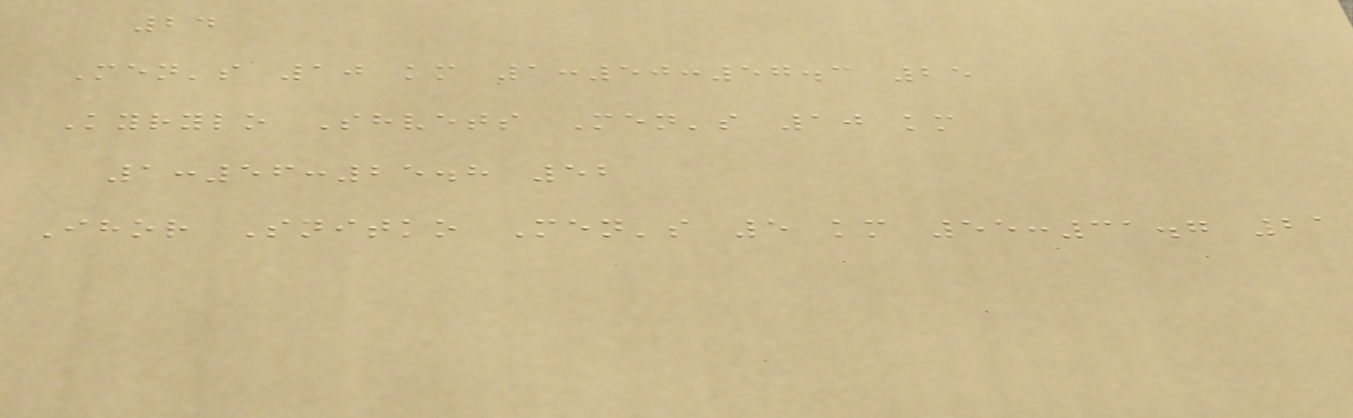24
Men's 10 km 1:50:57.3 25
Kyrylo Shvets Men's 10 km
1:56:25.8 52
Ihor Snitko Men's 5 km 55:31.7 21
